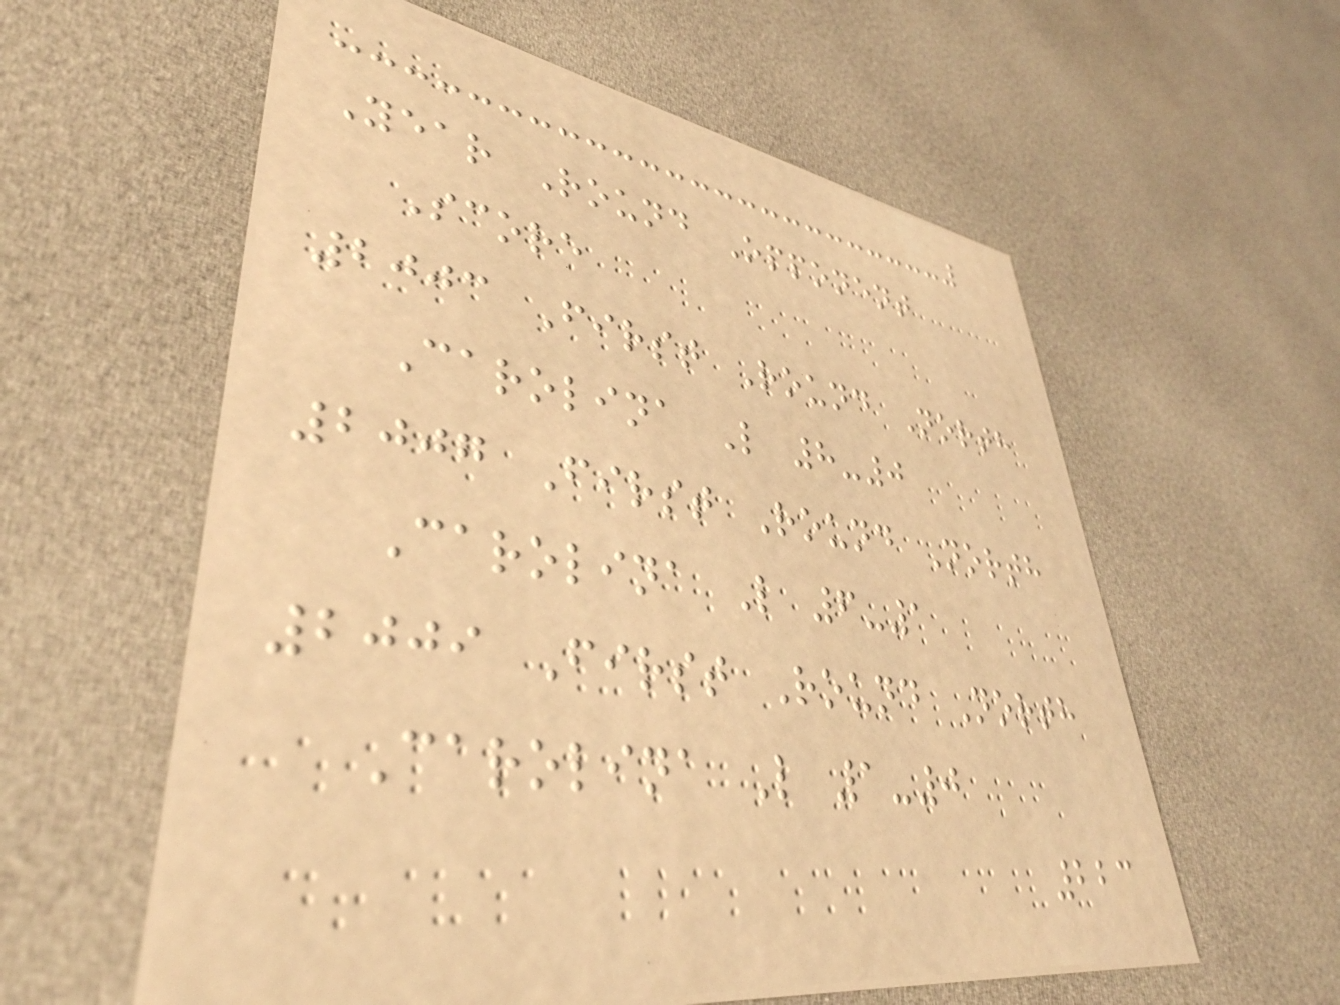Year Round Opponent
Score
2003 First Round North
Carolina L 8-0
2007 First Round North
Carolina L 6-1
2009 First Round North
Carolina L 1-0
223
